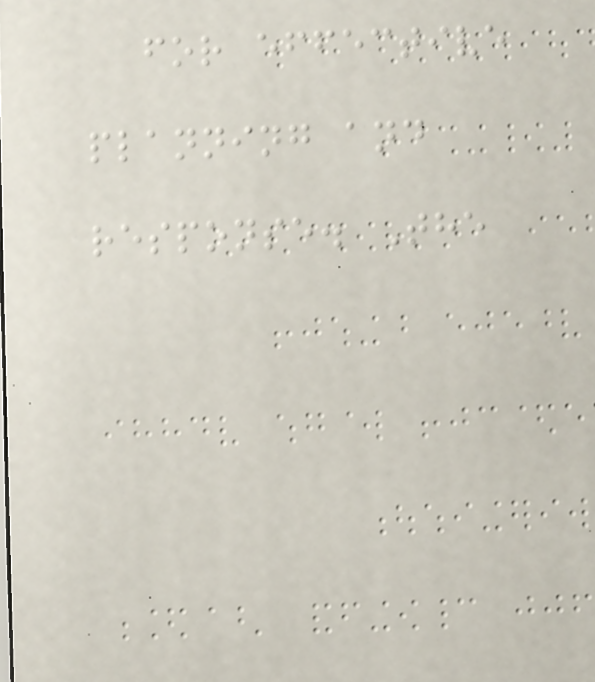for effective
planning and
response. The
